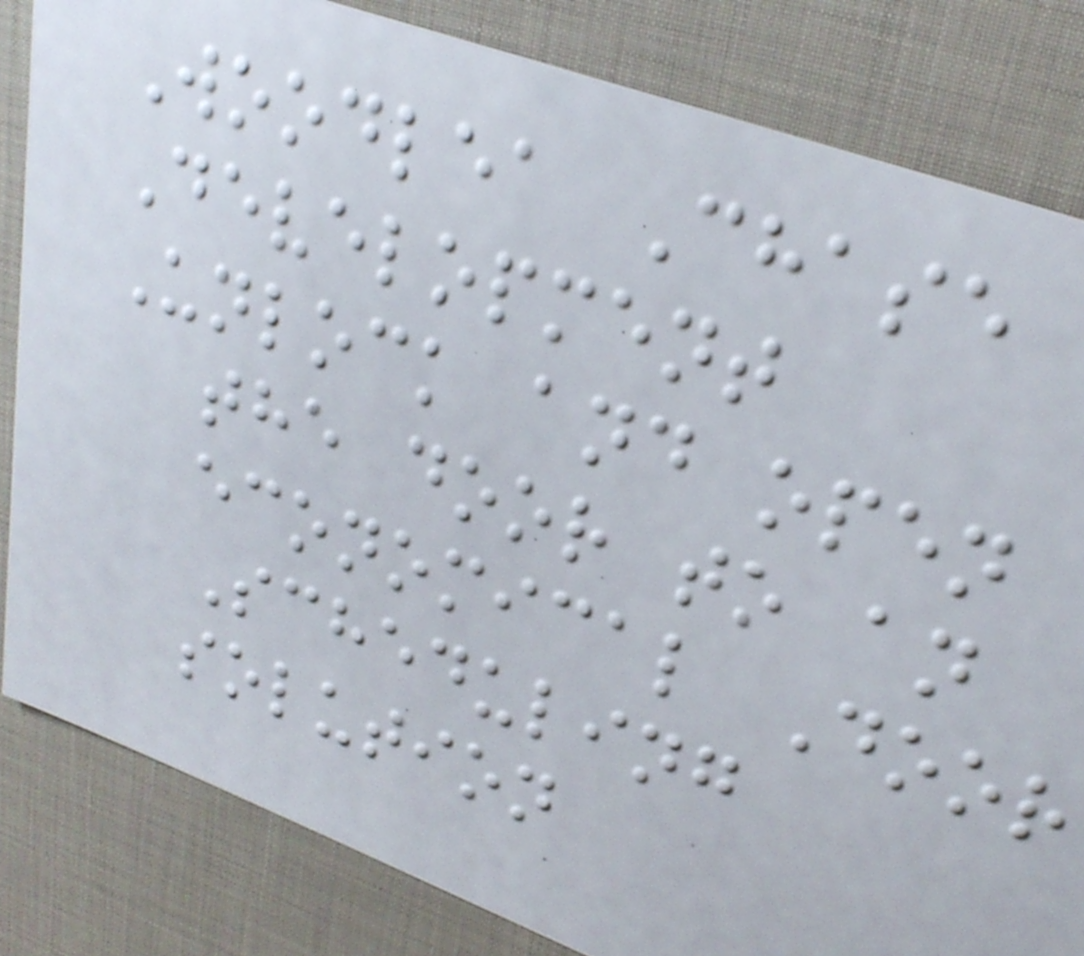Woodlea Chase
Development
Unlock and open
the door to an
economical Door
Scheduling
solution
